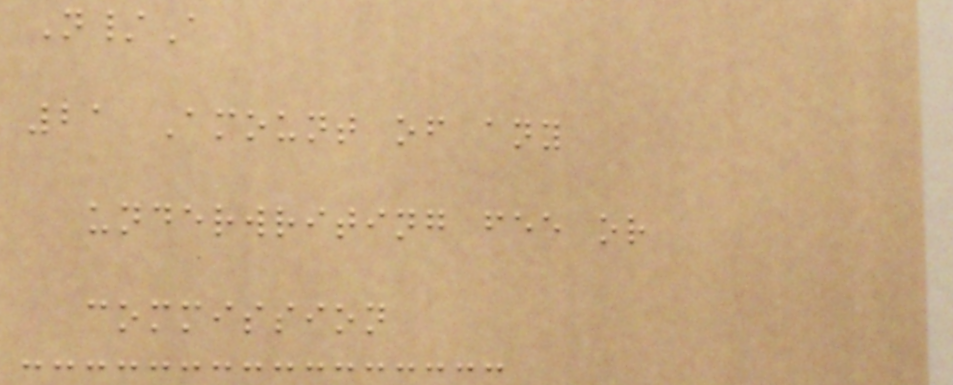N/A
21 Amount of any
underwriting fee or
commission
